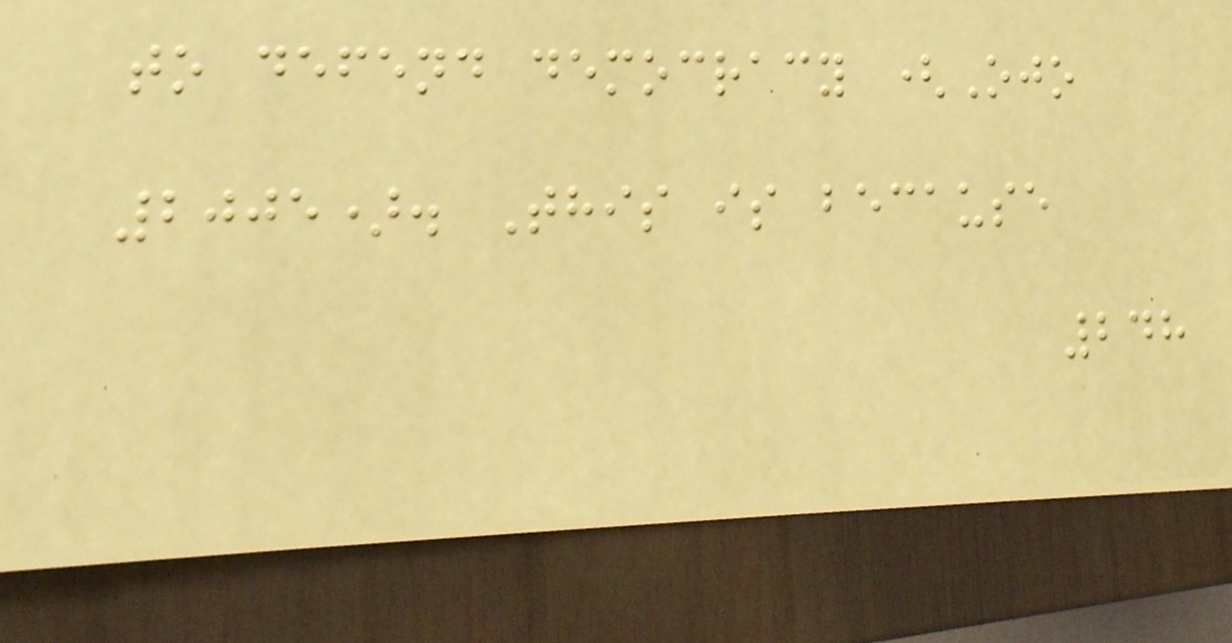to defend democracy (Ojo
2005). This is because
248
